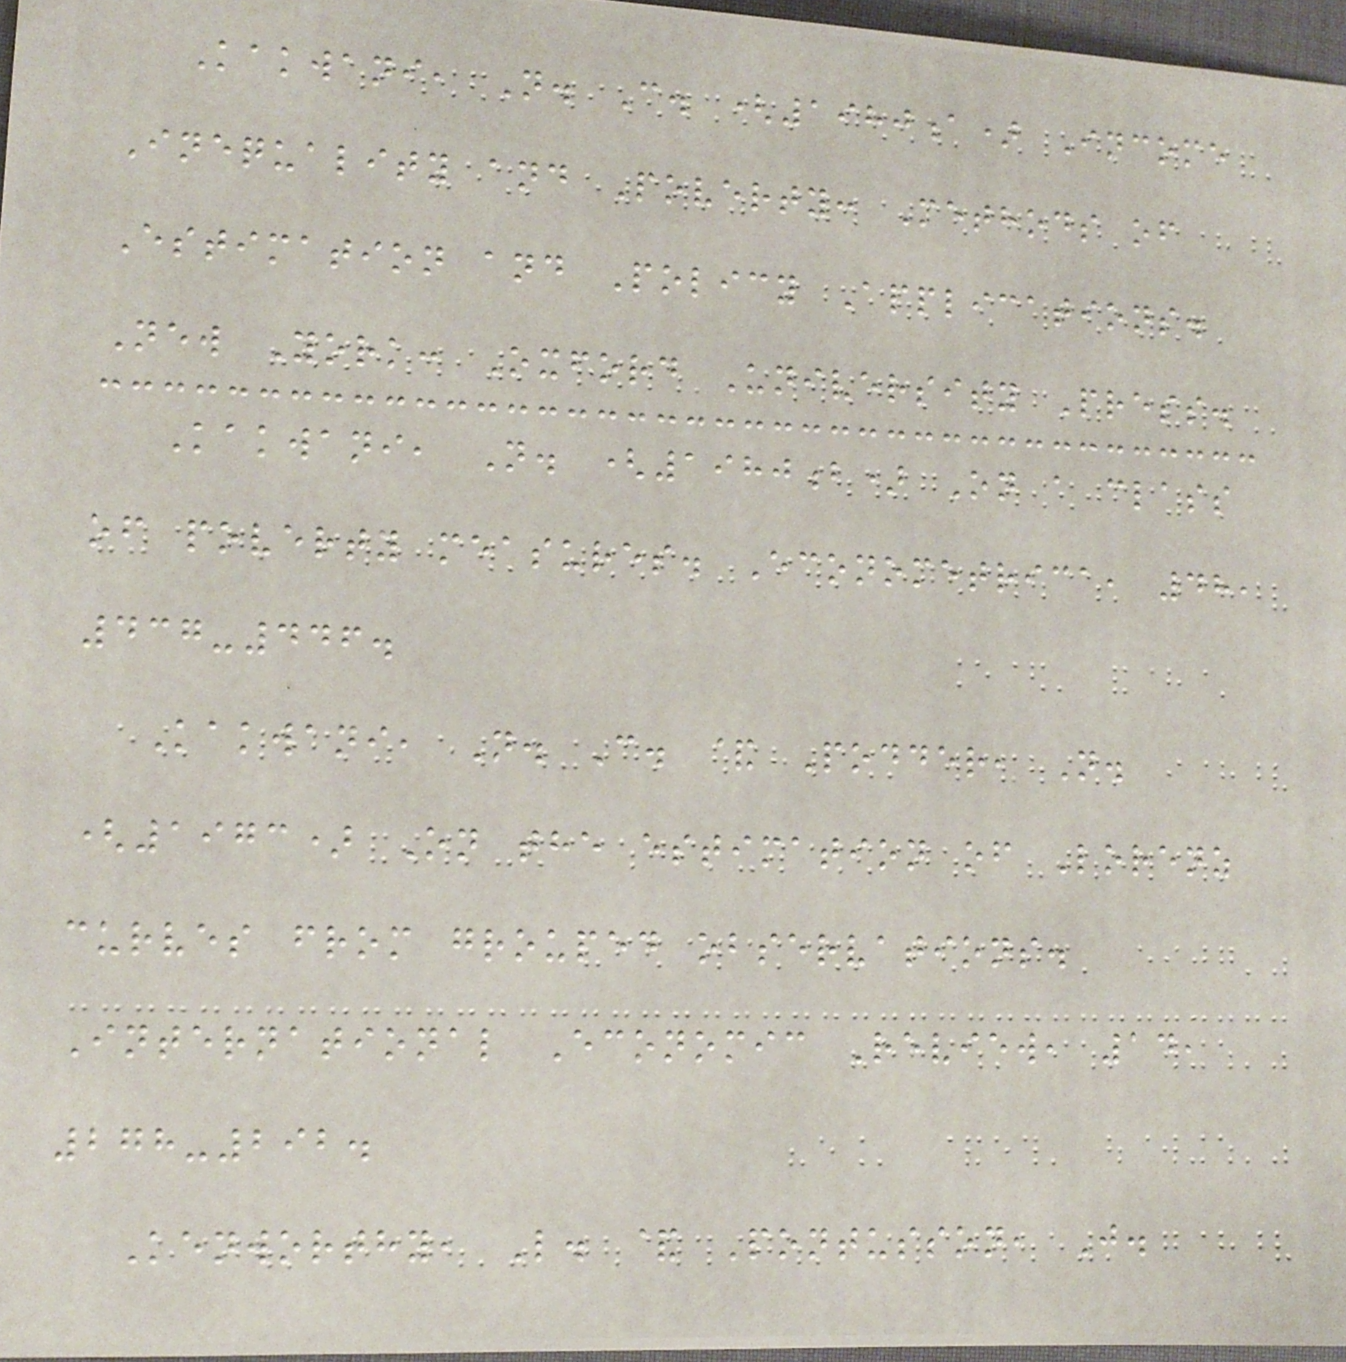Kakwani, N. C. (1980a) Income
Inequality and Poverty: Methods of
Estimation and Policy Applications.
New York: Oxford University Press.
Kakwani, N. (1980b) On a class
of poverty measures. Econometrica, 48,
437-446.
Kakwani, N. C. & Podder, N.
(1973) On the estimation of Lorenz
curves from grouped observations.
International Economic Review, 14,
278-292.
Kenworthy, L. & Pontusson, J.
